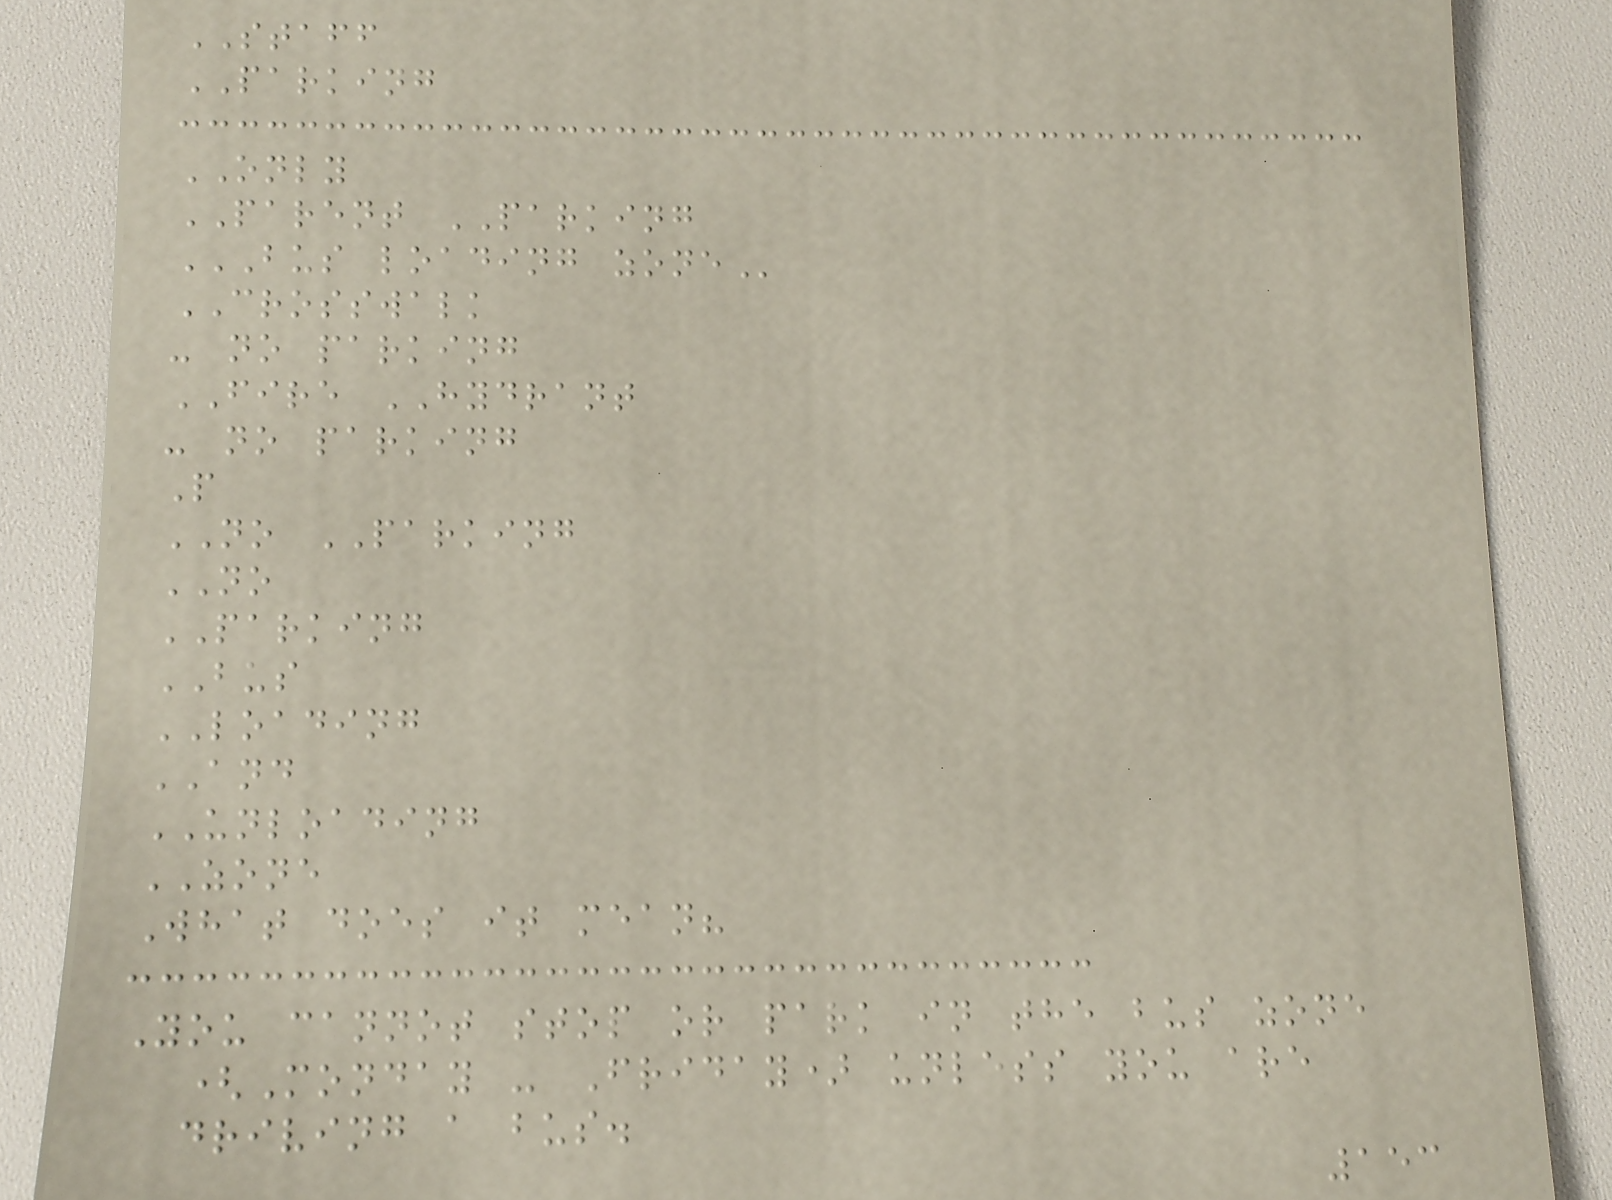STAFF
PARKING
ONLY
PARENT PARKING
BUS LOADING ZONE
CROSSWALK
- no parking
FIRE HYDRANT
- no parking
P
NO PARKING
NO
PARKING
BUS
LOADING
AND
UNLOADING
ZONE
What does it mean?
You cannot stop or park in the bus zone
(Monday - Friday) unless you are
driving a bus.
153
